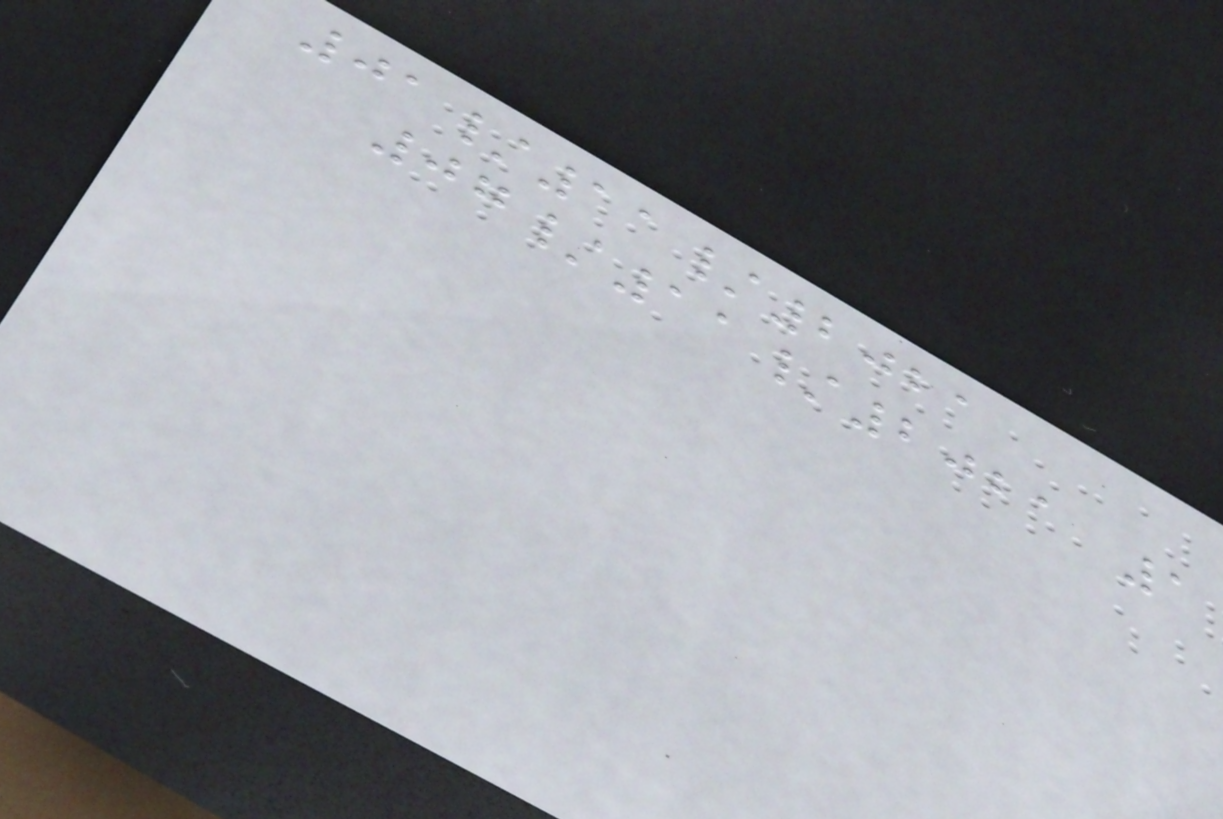01/11/2021
07/11/2021 1
